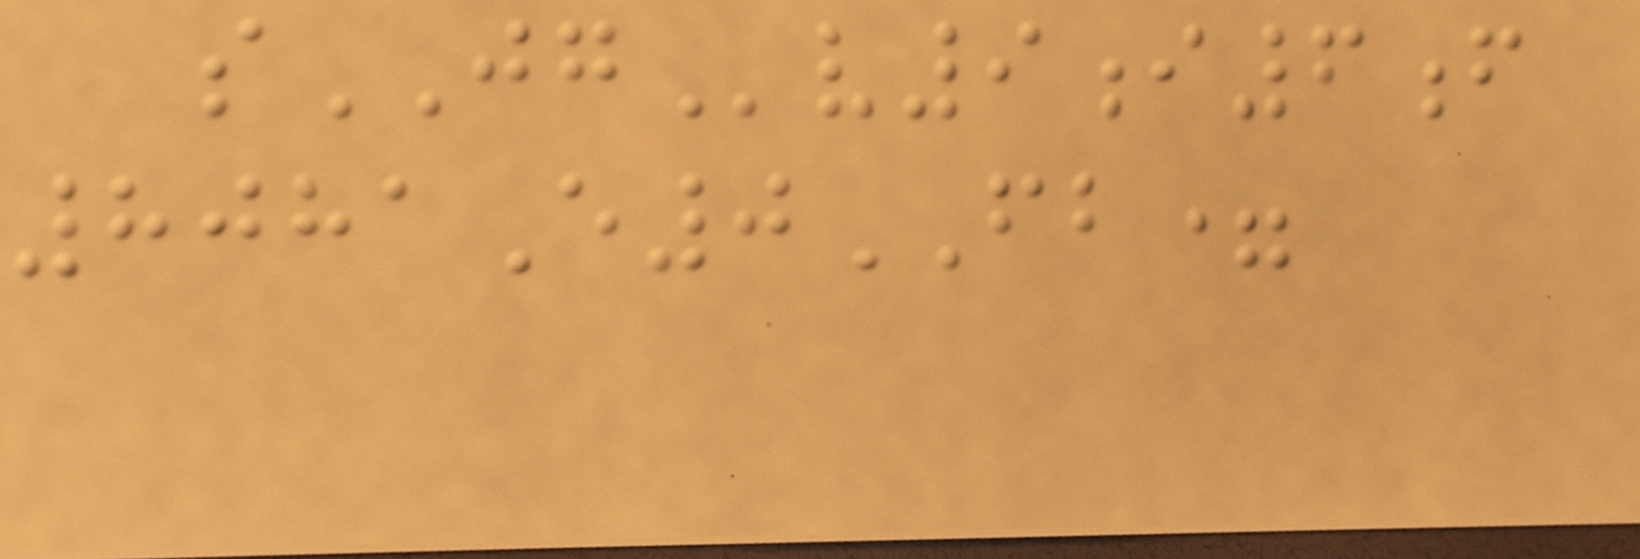sJGv9i6f
8081E0FB=
